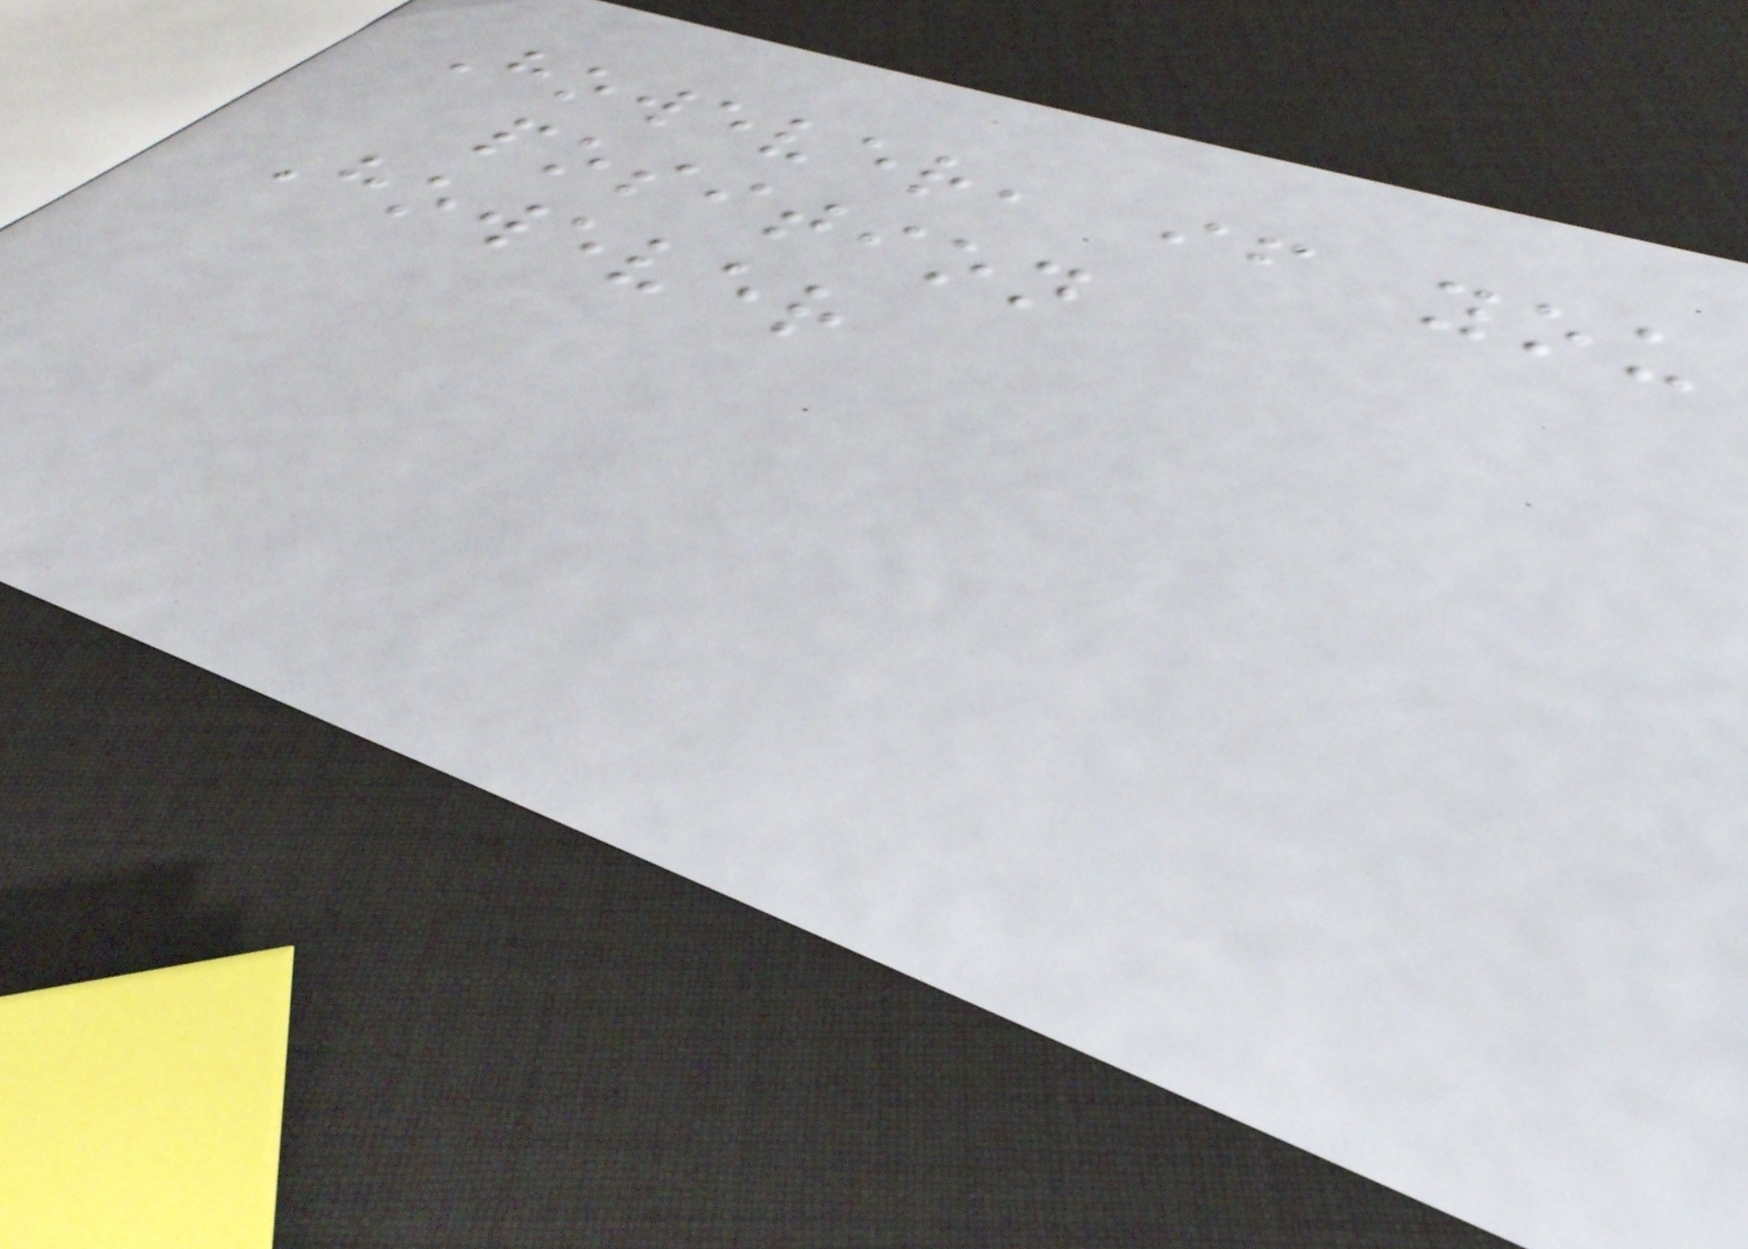However, if you
position
However
